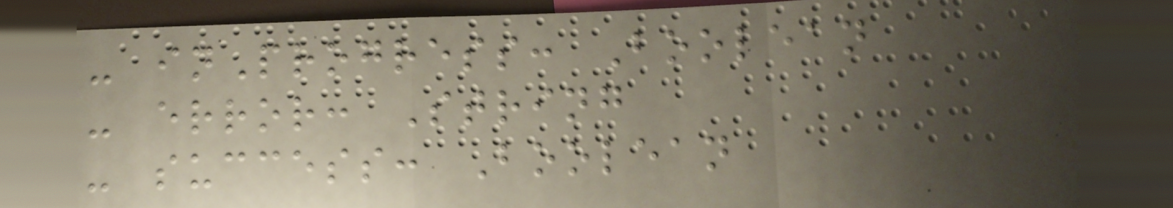- inProgress: Boolean
- error: String
- success: Boolean
